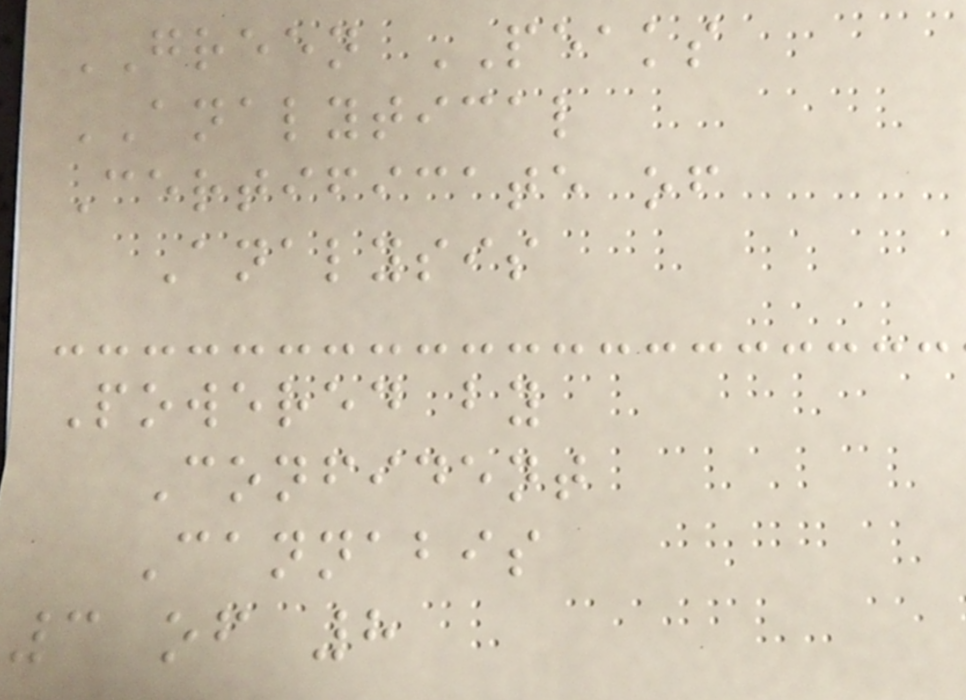GREEN PEAKS
ANALYTICAL
Certificate of
Analysis
Powered by
Confident
Cannabis
3 of 8
